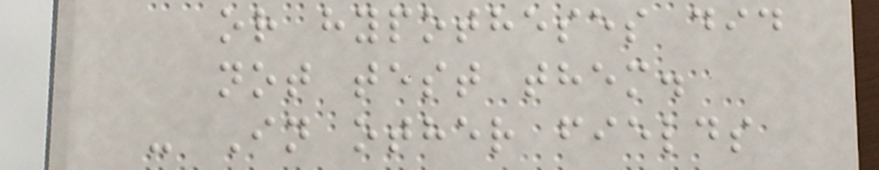or hypotheses did
not test them.
- In other fields
